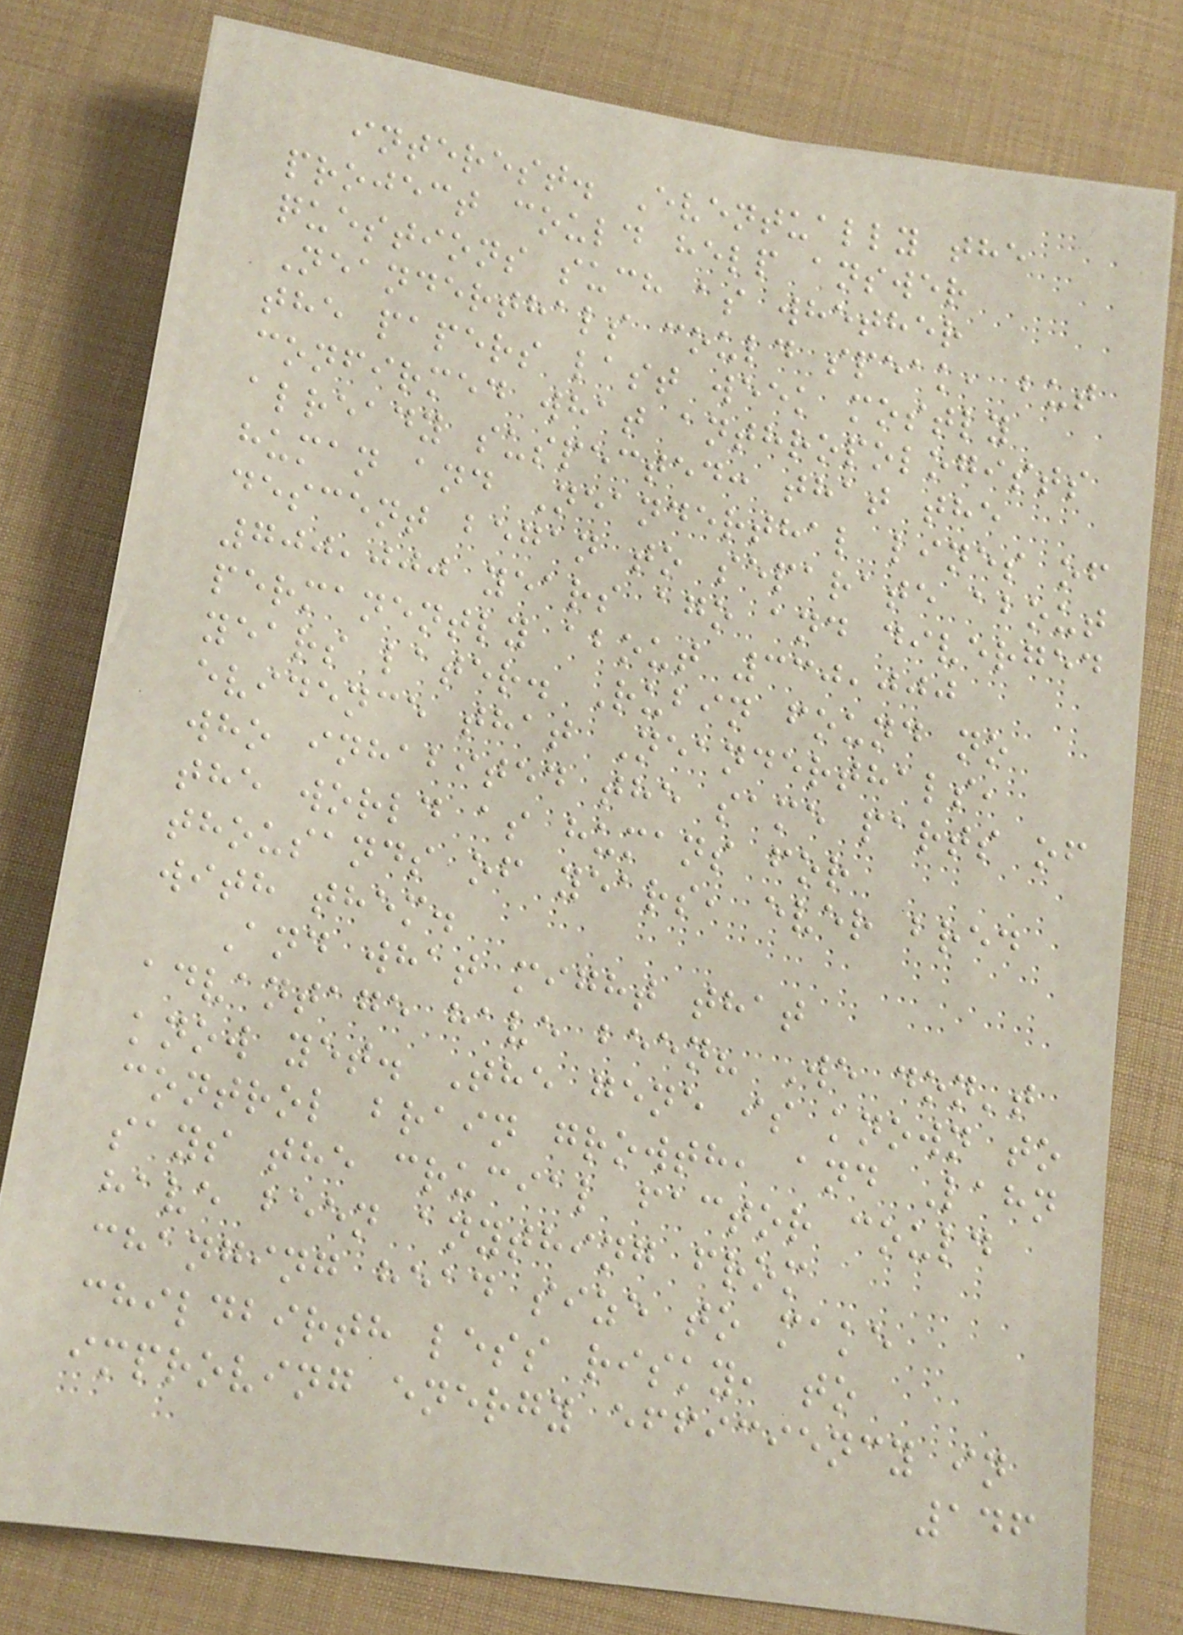interest. Eventually the
project could help answer
questions such as whether
Neanderthals could speak, but
the papers last week mostly
confirmed what anthropologists
already suspected: that the
human and Neanderthal lines of
descent began to separate about
700,000 years ago and diverged
permanently about 330,000
years later. Rubin found no
evidence that Neanderthals,
who inhabited the same parts of
the world as humans for
thousands of years, ever bred
with them.
And what might that
advantage have been? We don't
know yet. The gene is known to
control brain growth, and Lahn
says the crucial factor could
have been anything from
changing head size to make
childbirth less risky, to
improving energy efficiency in
146
